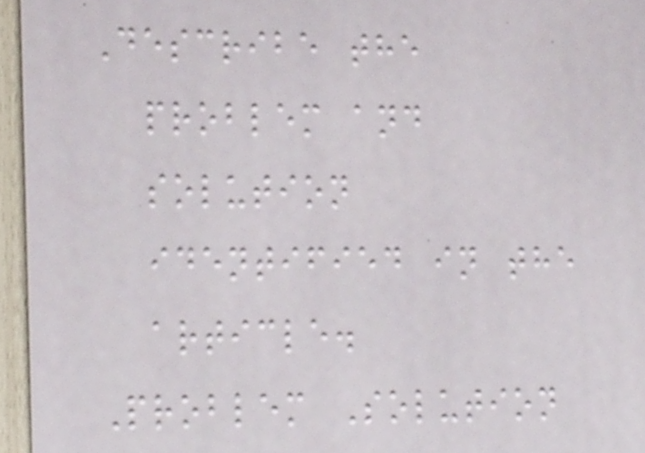Describe the
problem and
solution
identified in the
article.
Problem Solution
